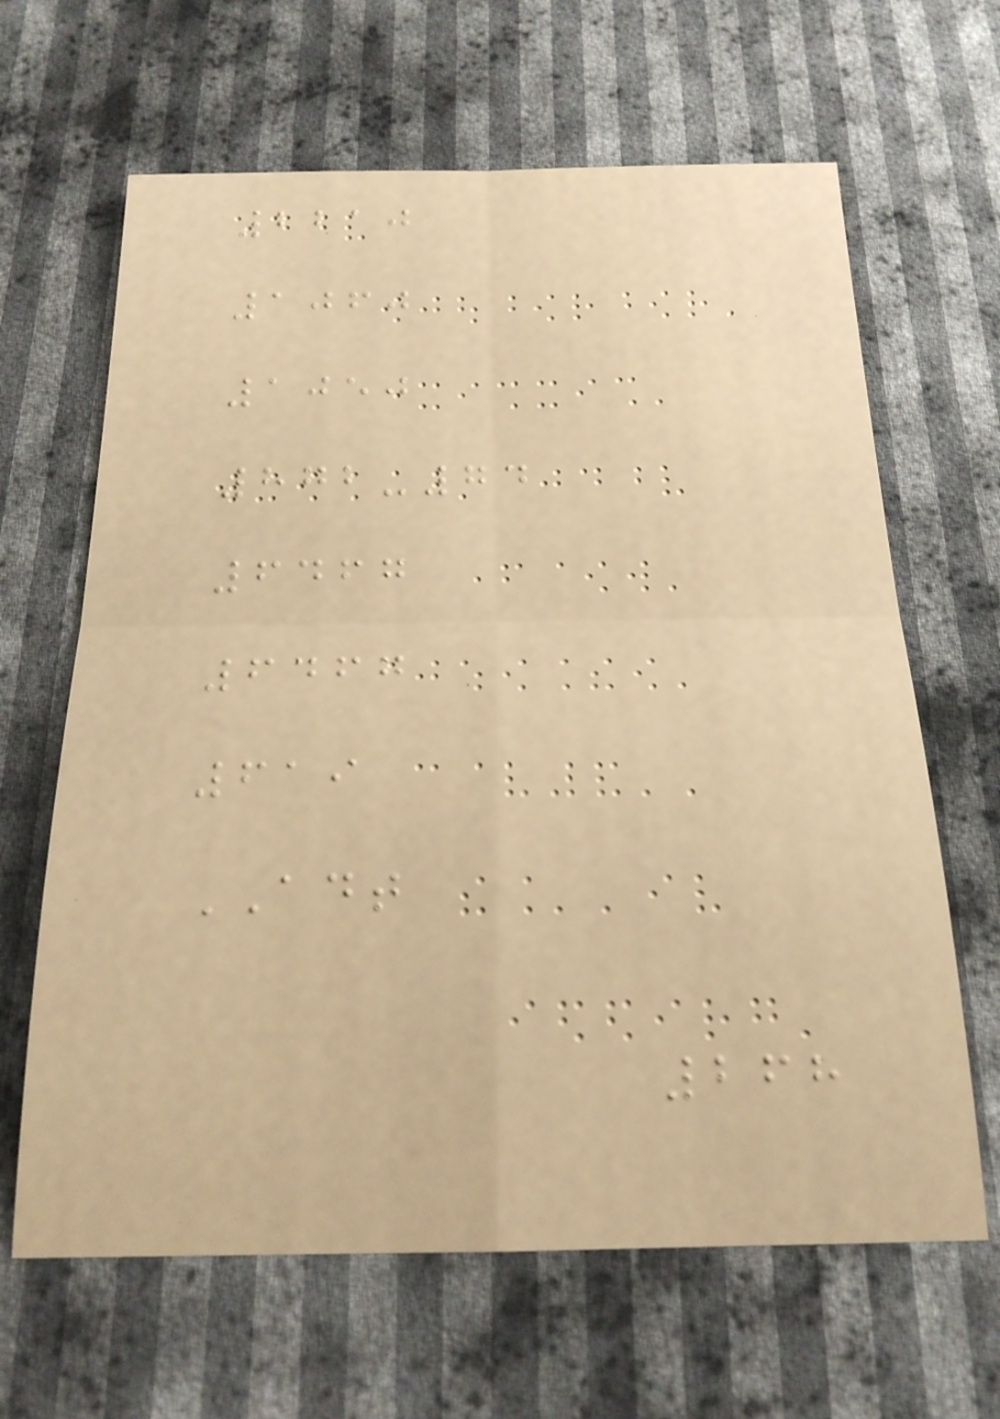2210
1060
1050
872-74
6467
6467
619
ADT
268
